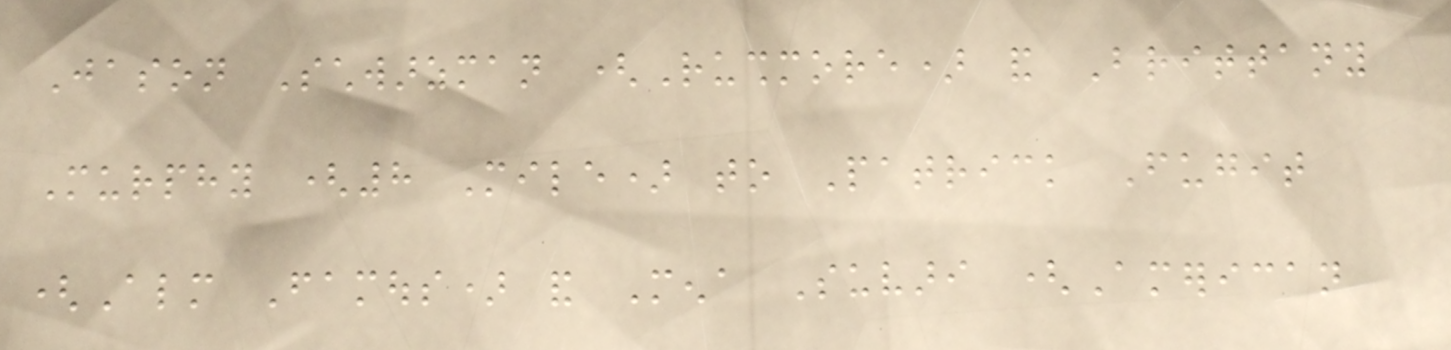Jason Schwarzman (Rushmore) and Brittany
Murphy (8 Mile) to Patrick Fugit
(Almost Famous) and Mena Suvari (American
